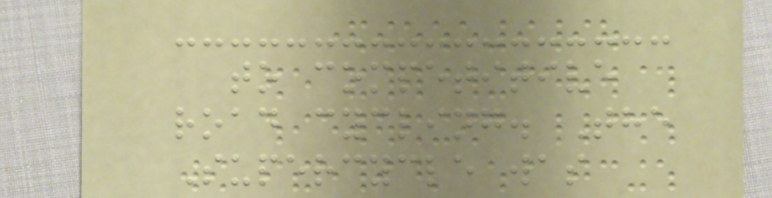to competitive
road cycling. The
Supercycle was
